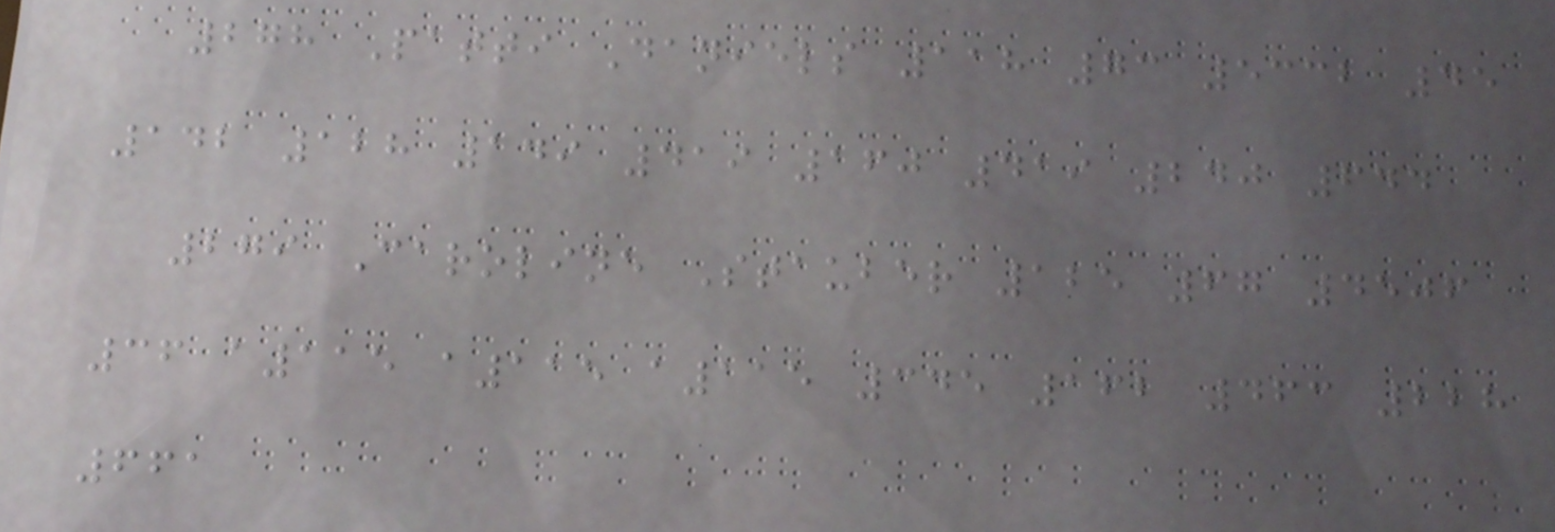278 Patti Daniels 118 73 5332 45
142 128 149 419 160 419 240 644
279 Caroline Stauber 125 67 4506
36 a115 a115 a115 345 162 463 228
661
